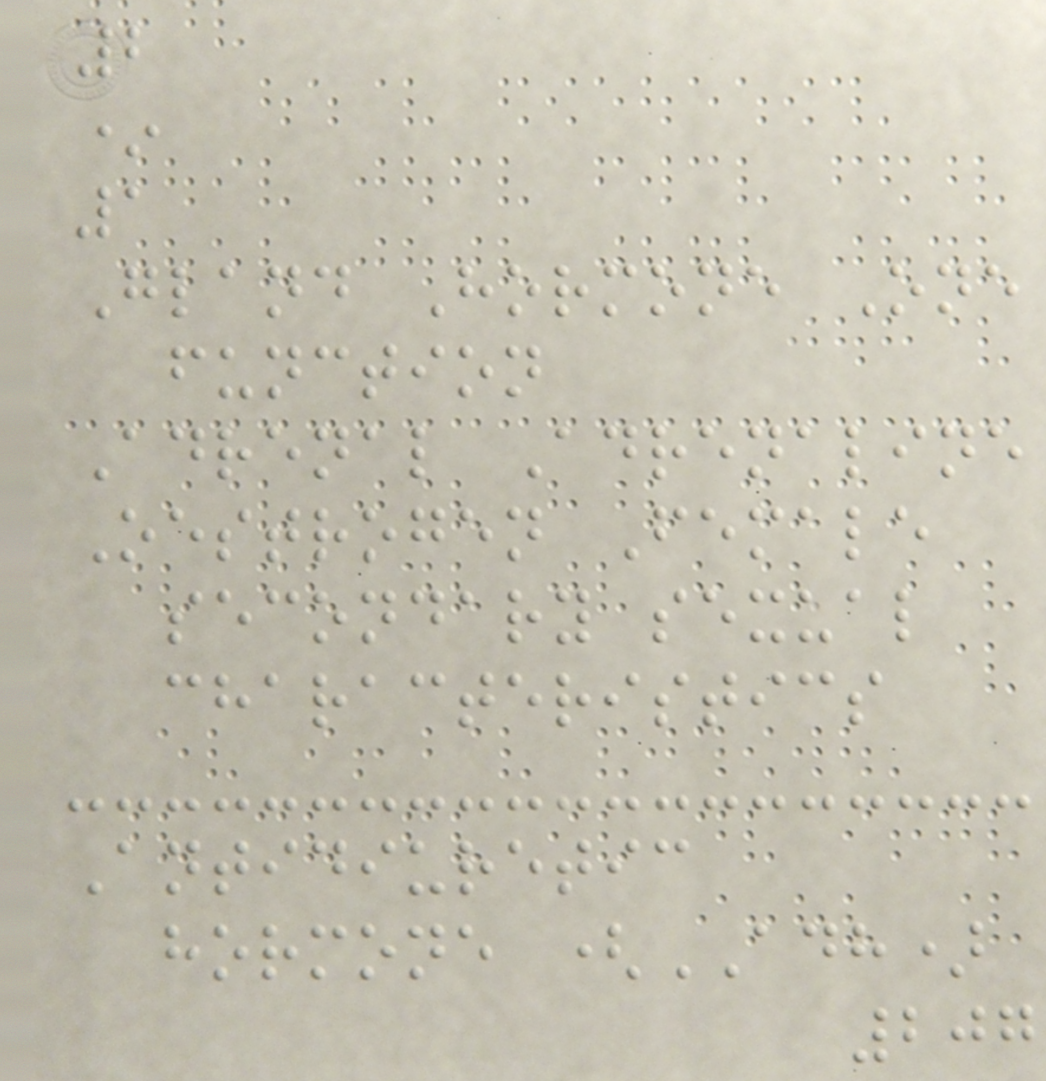2
*
1
Gland Hormone One
function
Adrenal Adrenaline
Oestrogen Female
secondary sexual
characteristics
Antidiuretic
hormone (ADH)
207
